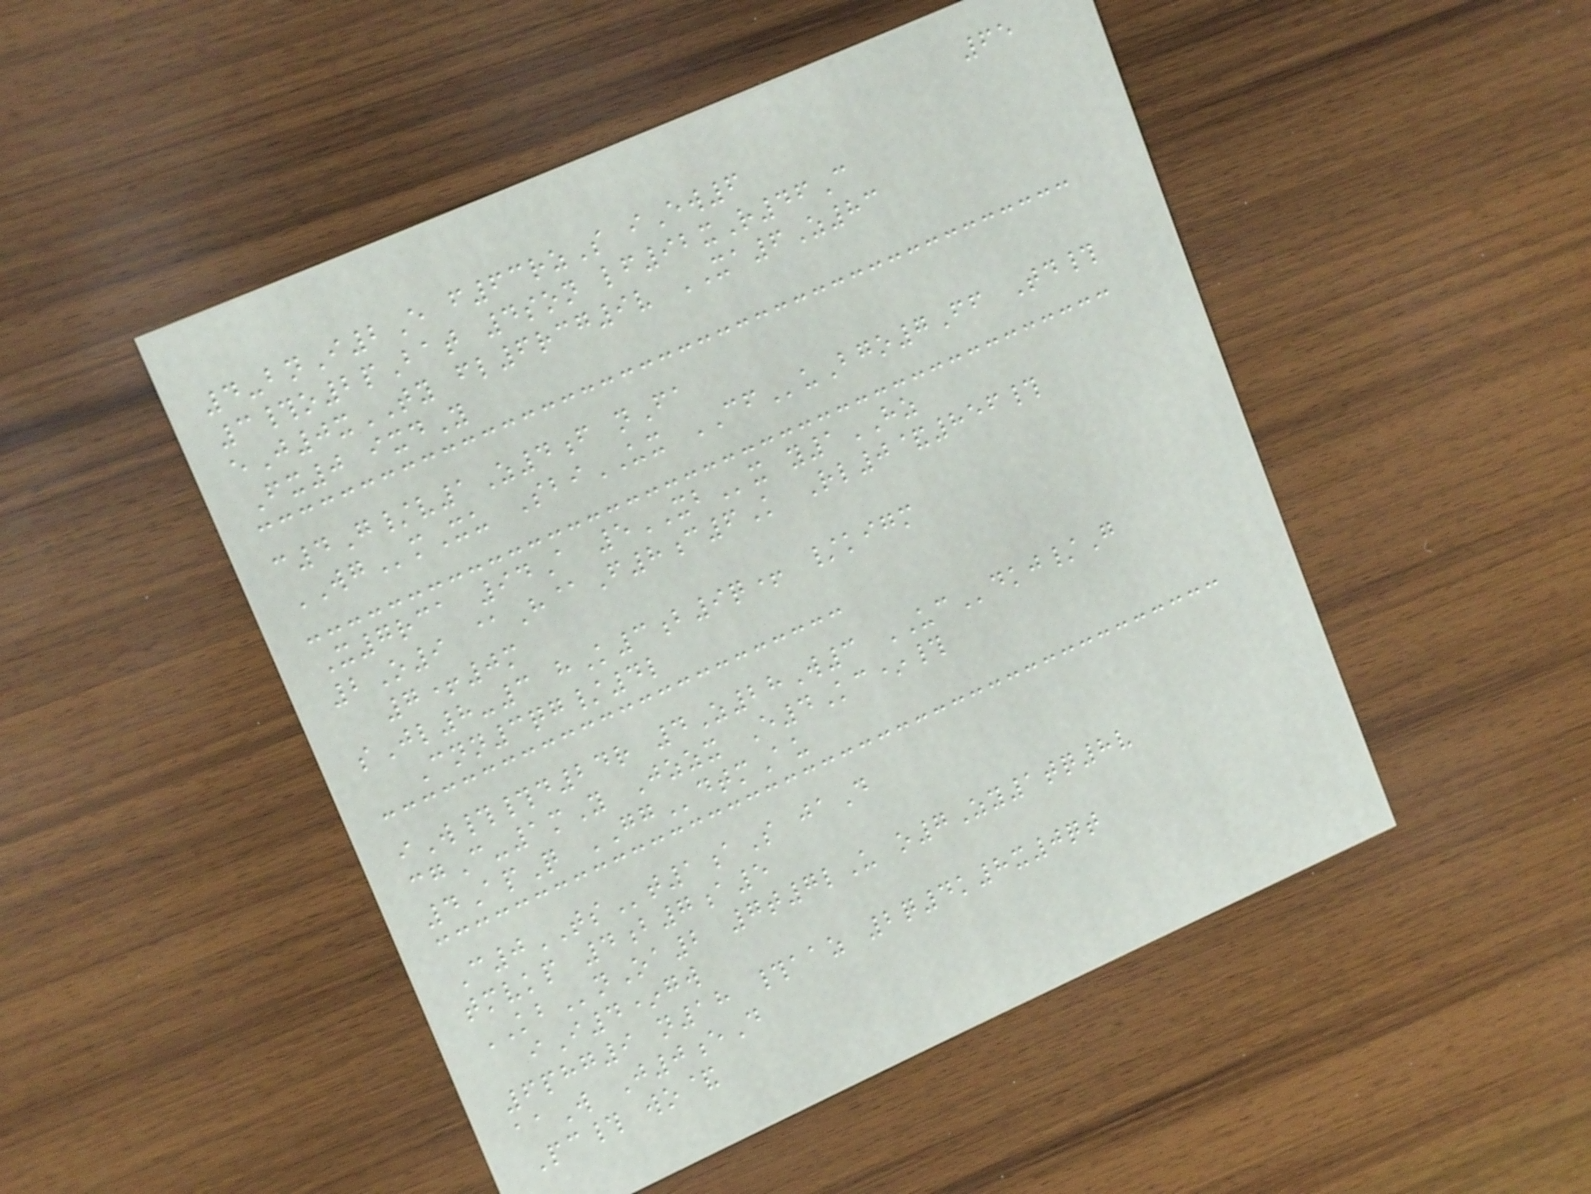65
4-bnI2E f63rzS iEw6
3#o2pBat 4son lf92xR46C
eJ0xTY fl6rcg9v XA6Z83
Fx0 ixdY
c4G/v1Z4f nFa
WGmXu SbiUX CFuBgo7Ff Td#
X7rca 94A 5XBx y1HZ
2O9 @H@F8c6K Rl0&856#
7+0m
sJl8-3 hK3b9q+ /kigm
Cnn3qg/4l
iW##d24r 4Z28W3 UCdkj/G
cgC-1mY Jzzx E4Kc*#
4ApQ GGdtmAu
C0TSt1aS jaD
tmvkp 4b7a5
KBnOa2 7t7lU o7Zy1tq8v
iI4*gw
6phg9 n18 #aaz 2q4k8x0qt
aaW J0eD
Pc# wo&
